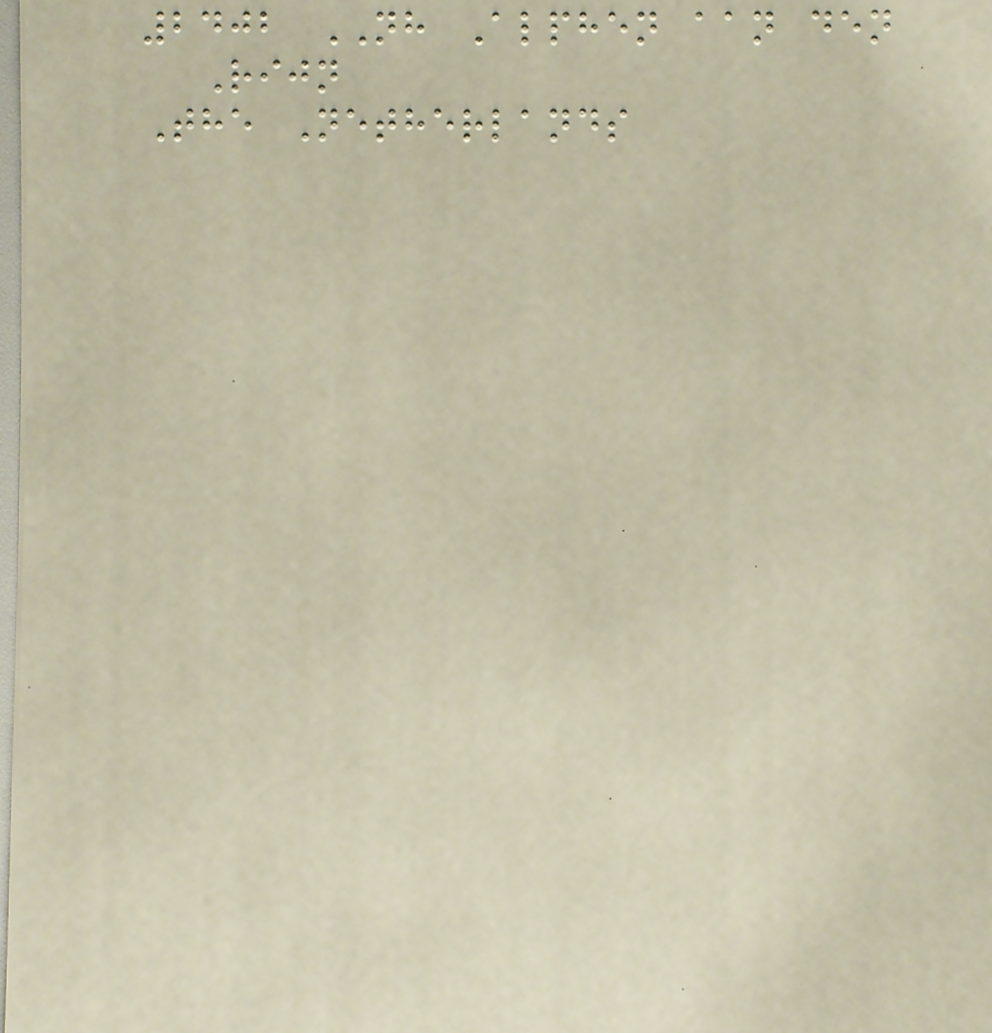2402 NH Alphen aan den
Rijn
The Netherlands
